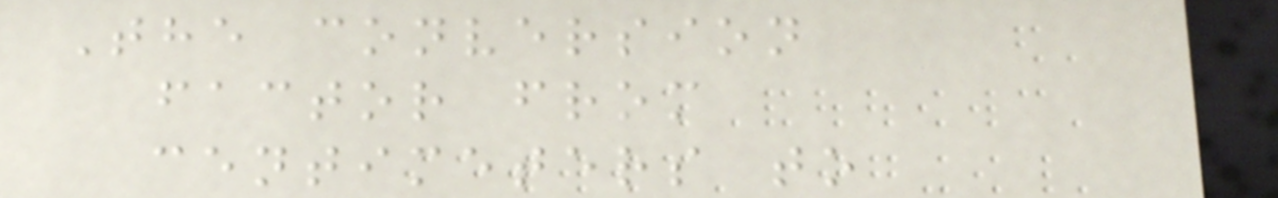The conversion
factor from
centimeters to
